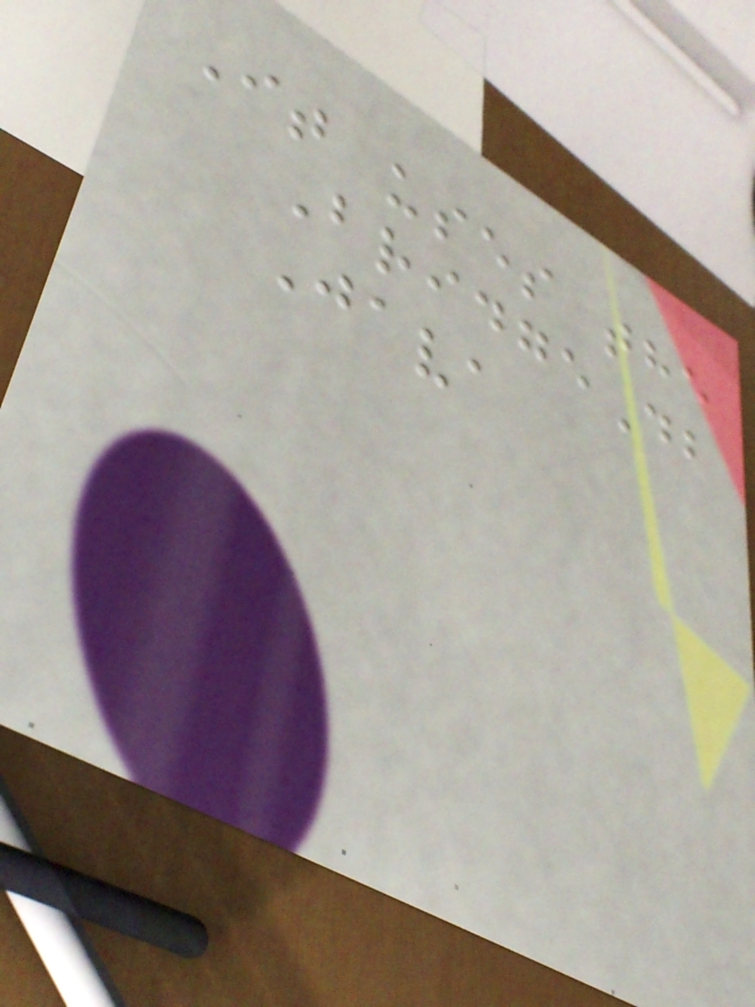It uses the
BridgeDb
Java
